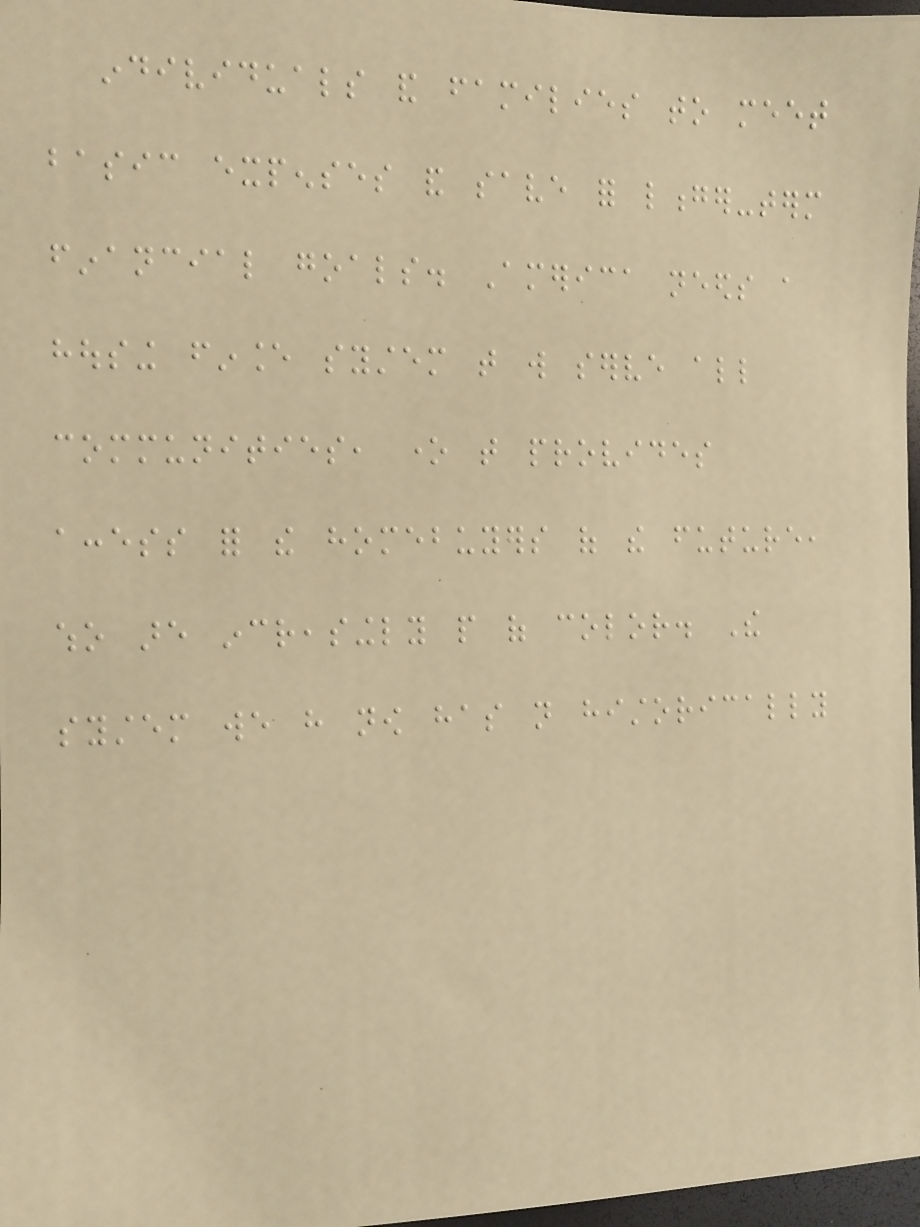individuals and families to meet
basic expenses and save for longer-term
financial goals. America needs a
housing finance system that will serve all
communities, one that provides
access for the homebuyers of the future,
who are increasingly people of color. The
system we have now has not historically
